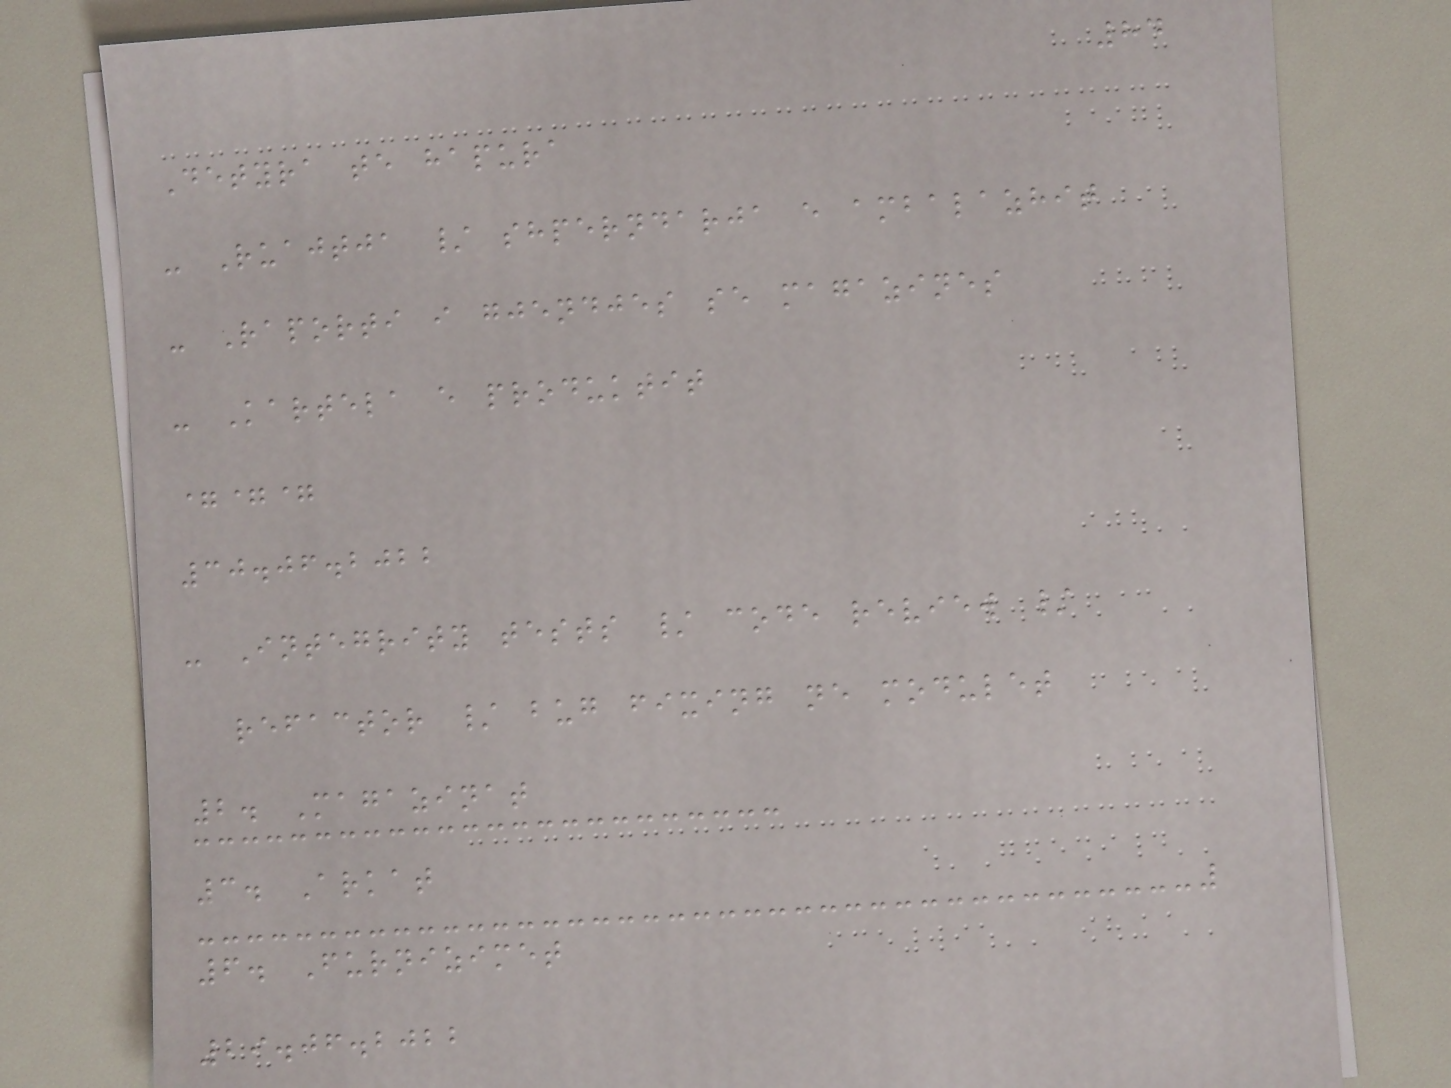84
Detyra te hapura
- Ruajtja / shperndarja e ambalazhit
- Raporti i gjendjes se magazines
- Kartela e produktit
===
30.06.2022
- Integrity tests / code review /
refactor / bug fixing ne modulet
2. Magazinat
3. Arkat
6. Furnizimet
29.06.2022
